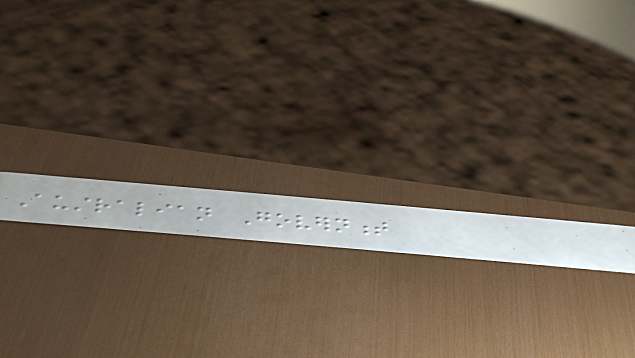Australian Government
